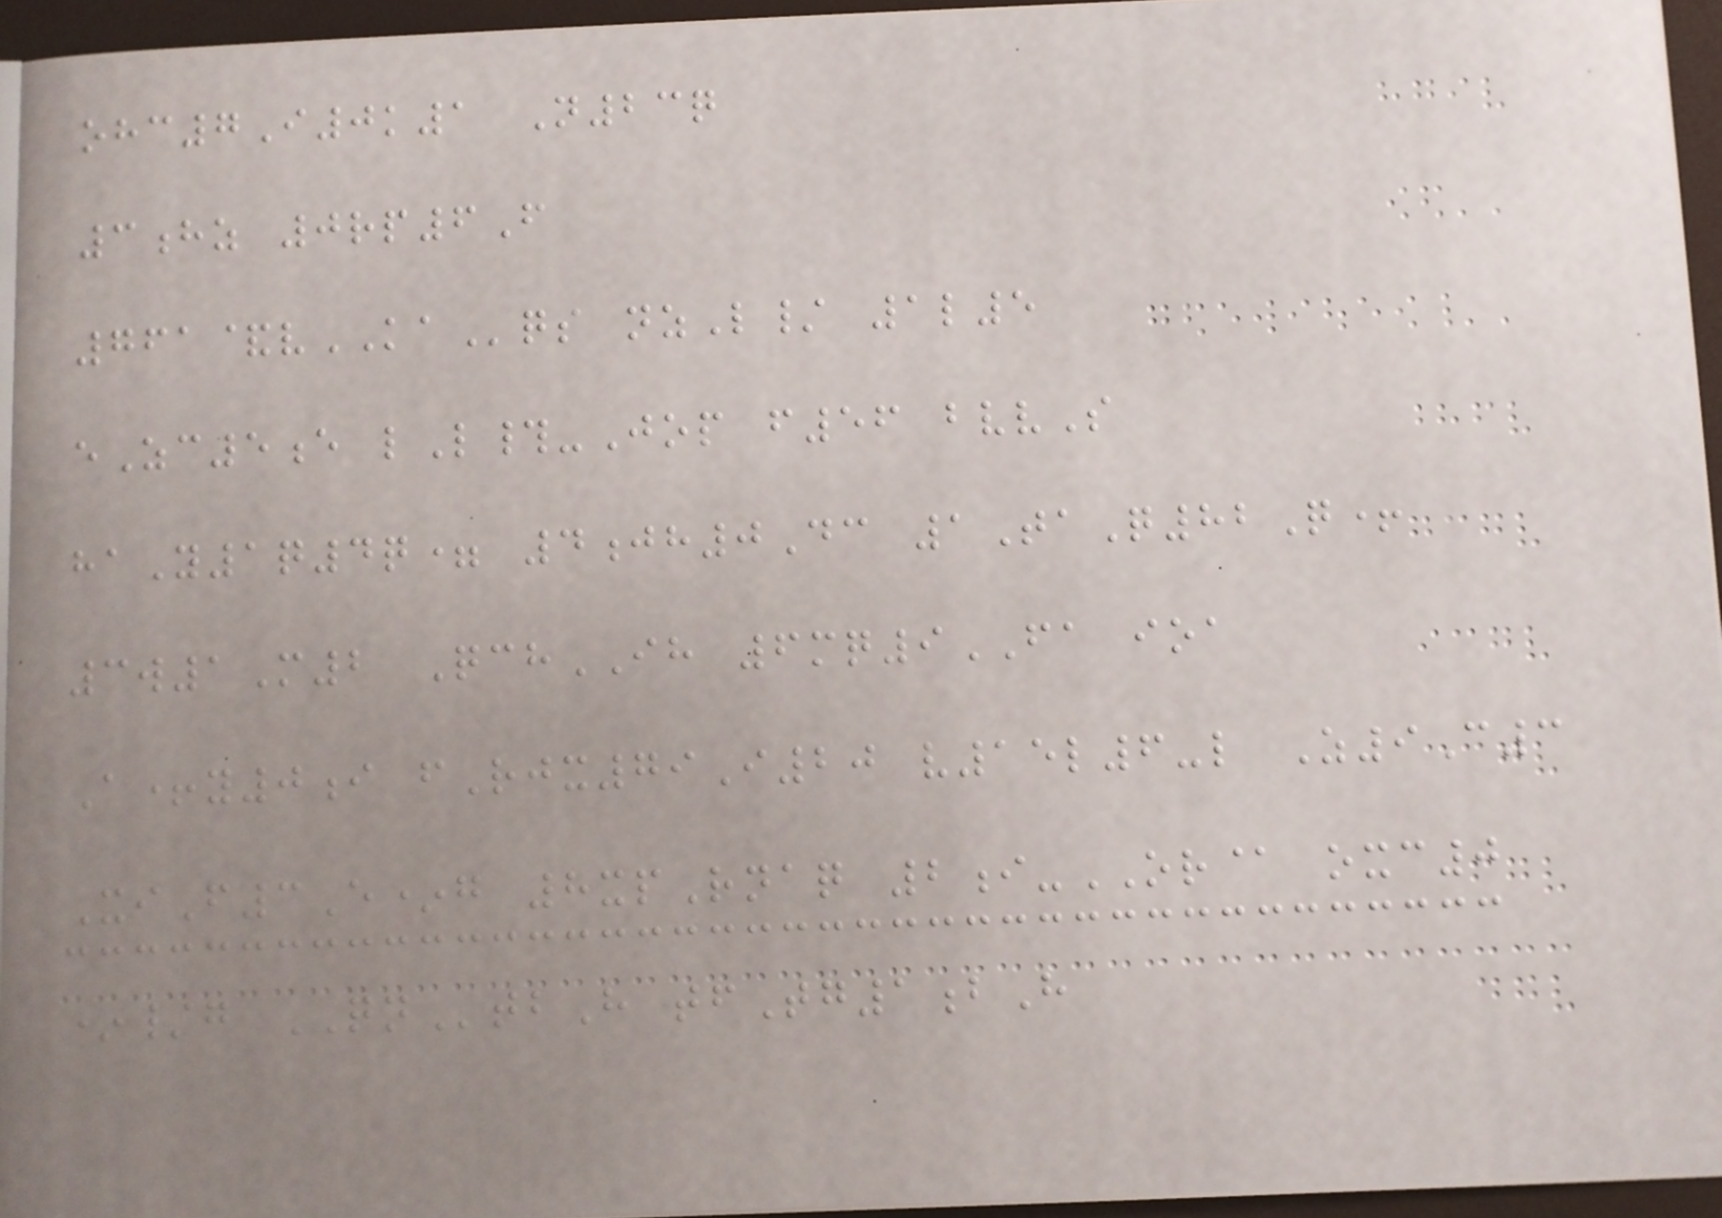ohc7I0k1 N23q
3hz 0rp6F
761&vKAqs nzL/ 1l5
eZc5e lL#-Jop f56 bvvS
haY1q4q= 4jh0Dc 1TaQ82Q+
3w1M2 QchIH 6mq9FA ioa
A+y0i fRjx79I20 v15l6-l Z9C3
XiF3E*g 8xpRnaq 2i-OR@ oxc0
*/g QNtbH tfTg1bH
